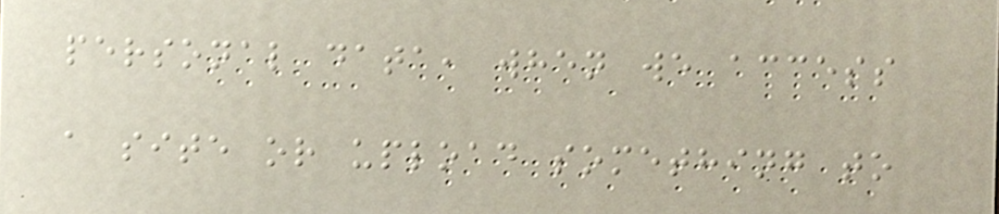personal data, when we access
a site or upload something to
